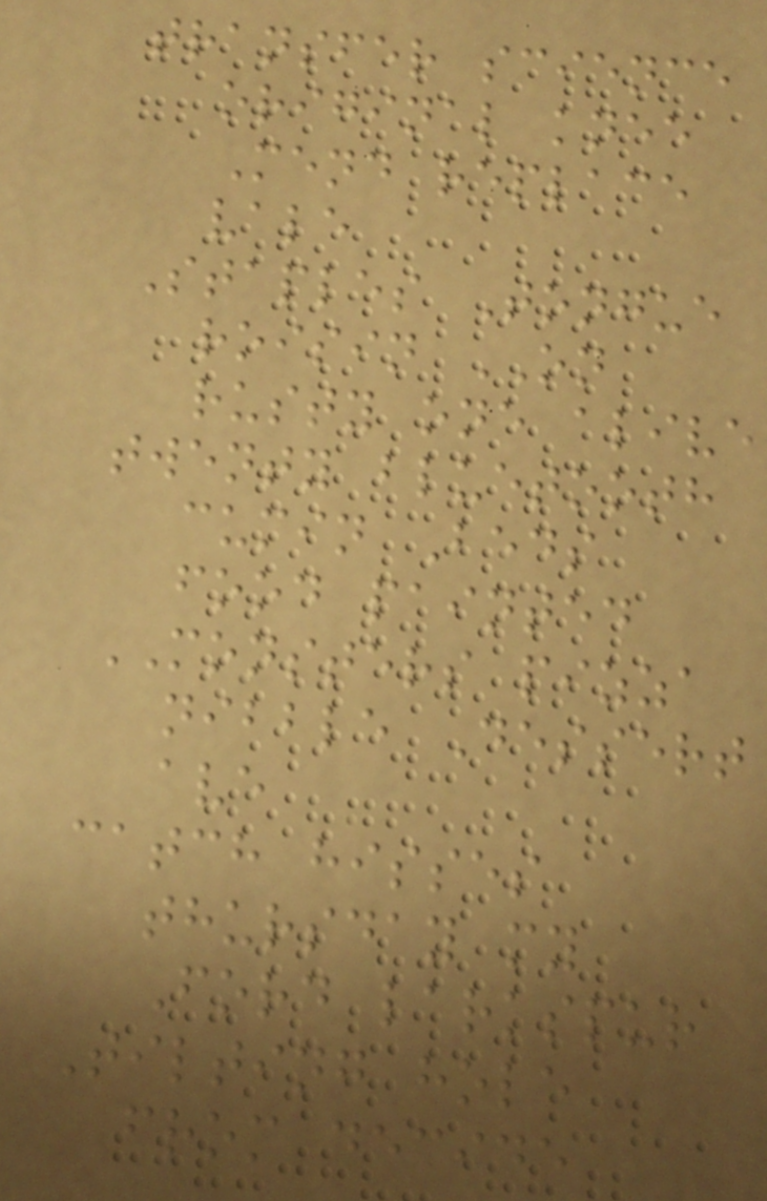transfer science
original knee
Mend replace
vale
Staples Tongue
roisin ON
rusty one alive
twenty bluetooth
cumin Beds
food painted
MONSTERS pizza
nibble Dessert
ave
catch hisses
thursday my
Ford larkspur
Tilting hole
from decide
